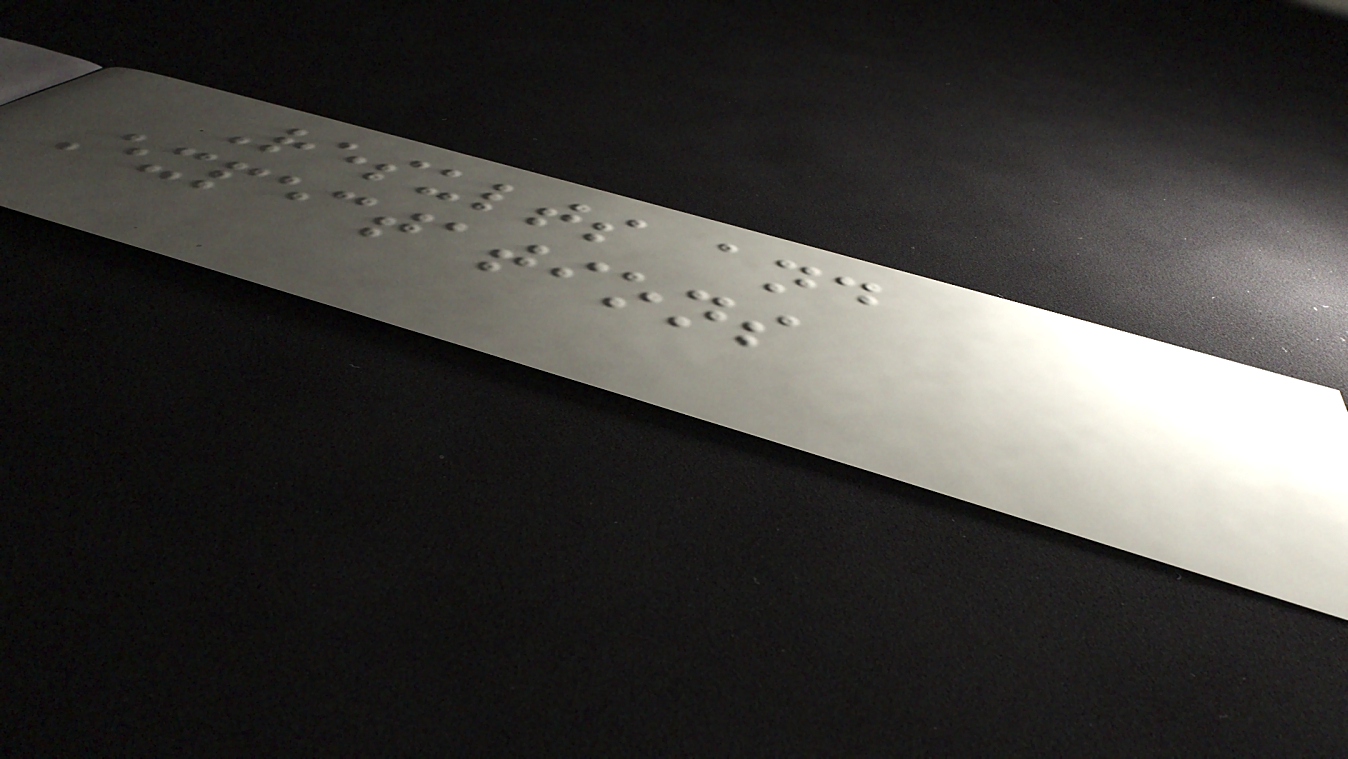Results and
Expectations
